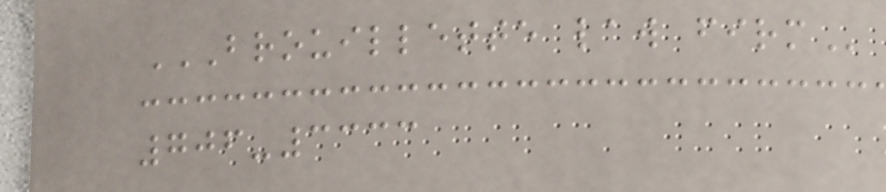BROUILLETTE LAW FIRM
706-3333
